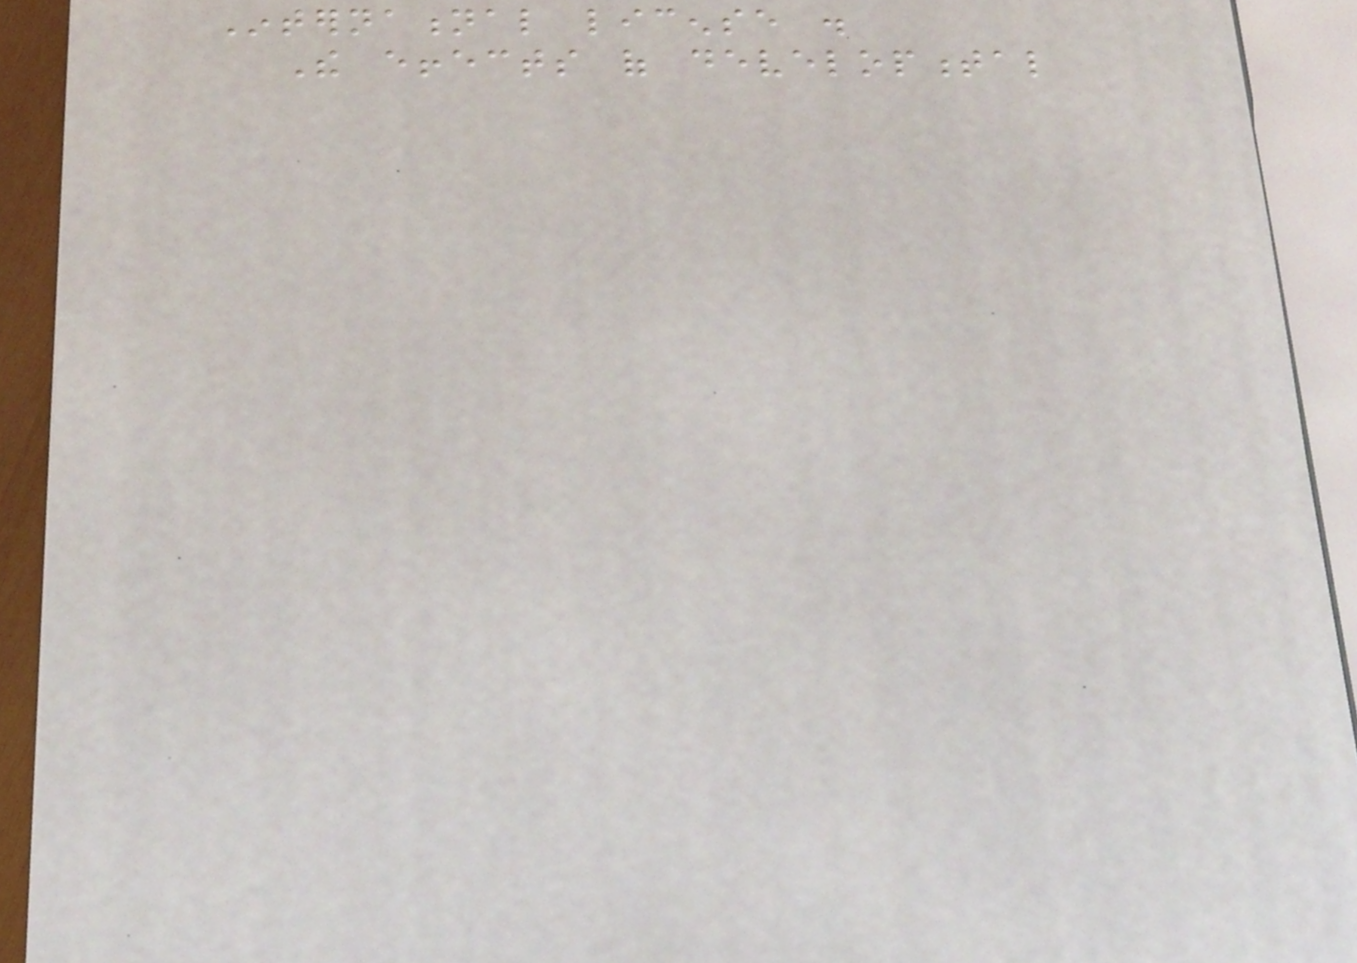International license .
The effects of developmental
